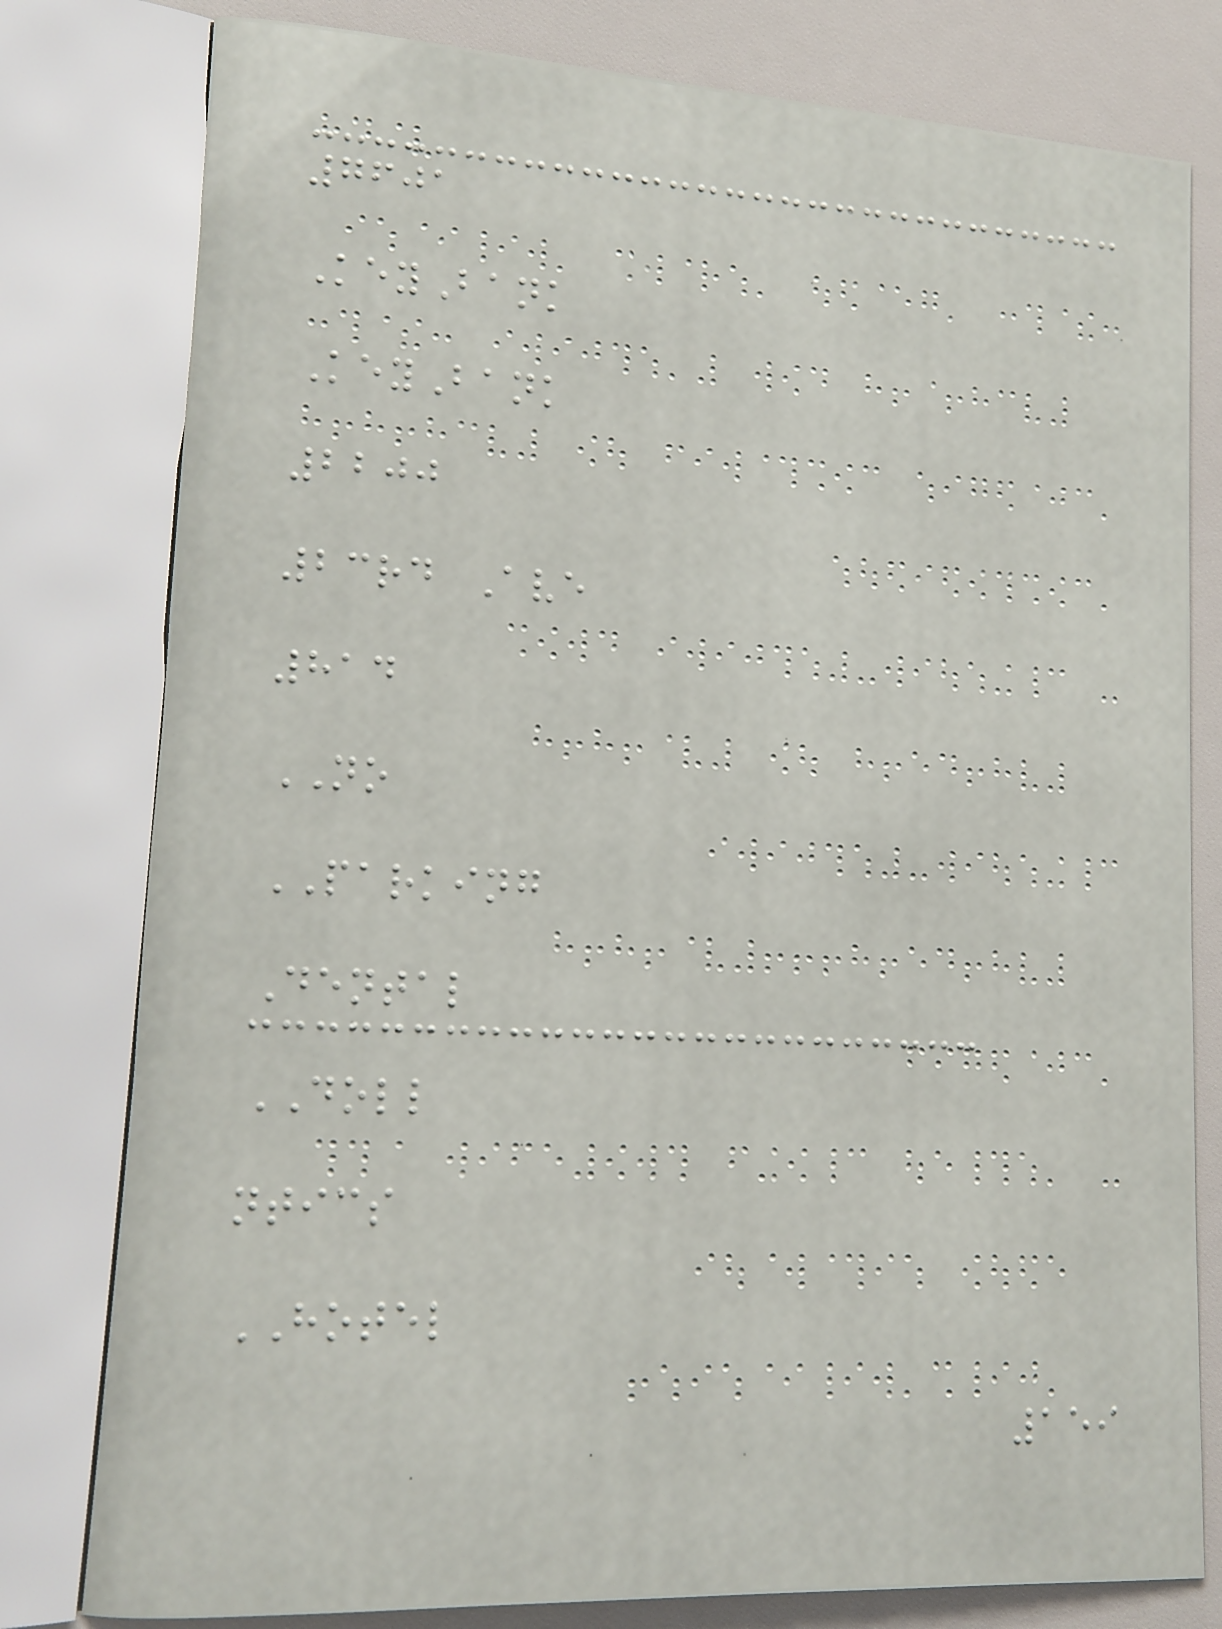7601
KeyBank
KeyBank
2200
23rd Ave
814
NO
PARKING
Dental
DOLL
ntics
HOTEL
159
